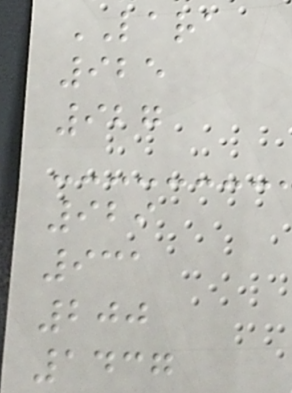LARA
925
927
929
931
200
1437
